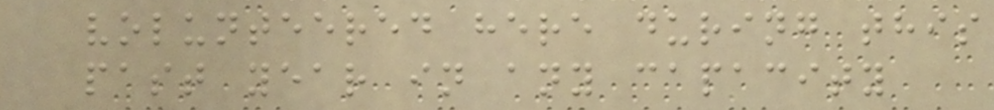volunteered here during this
past year in any capacity
